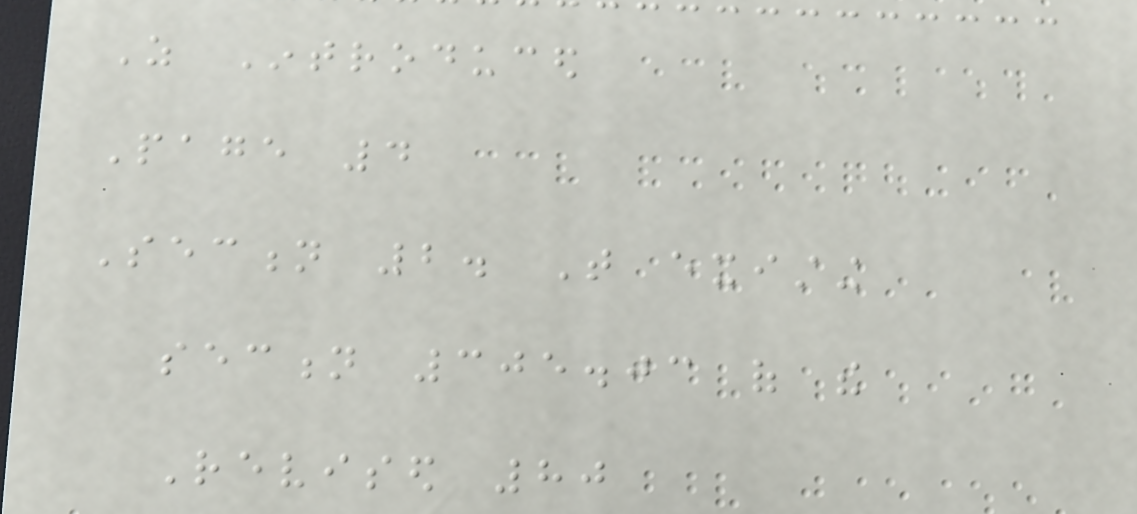As Introduced
Page 4
Section 2. That existing
section 305.03 of the
Revised 80
